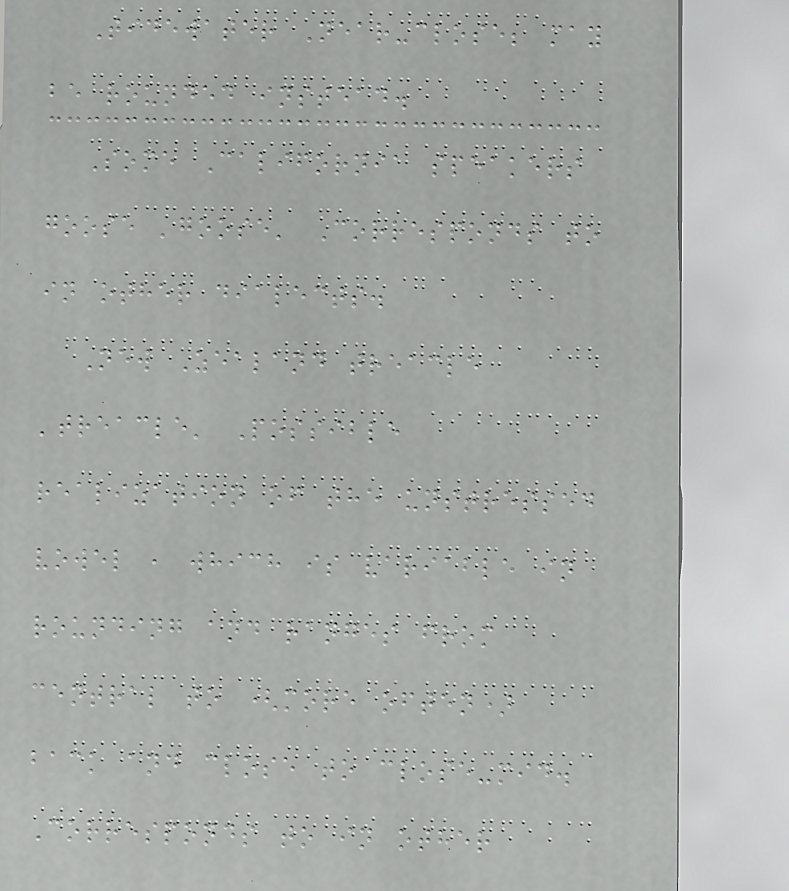Tidewater Near-close; may
be rounded instead.
Some California speakers
goose 'goose' Corresponds to
in other dialects.
New Zealand treacle
'treacle' Possible
realization of the unstressed
vowel , which is variable in
rounding and ranges from
central to (more often)
back and close to close-mid.
Corresponds to in other
